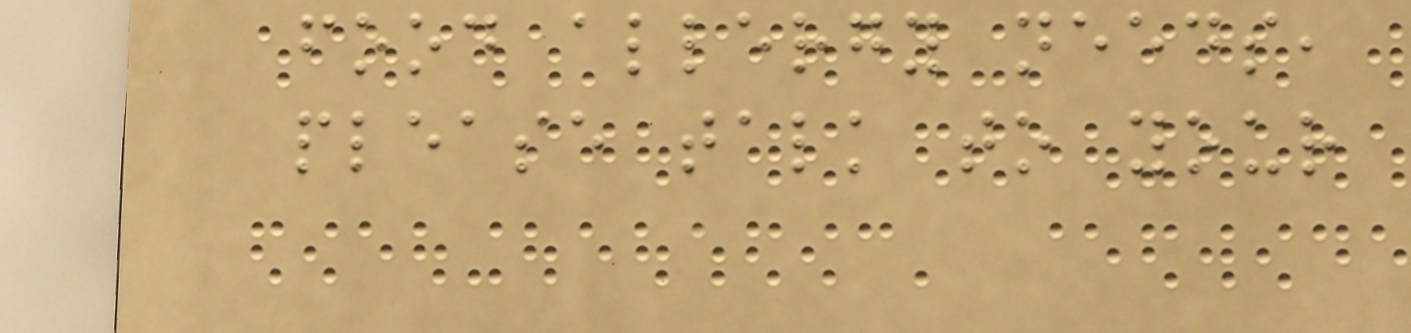food allergy needs,
please talk to your
